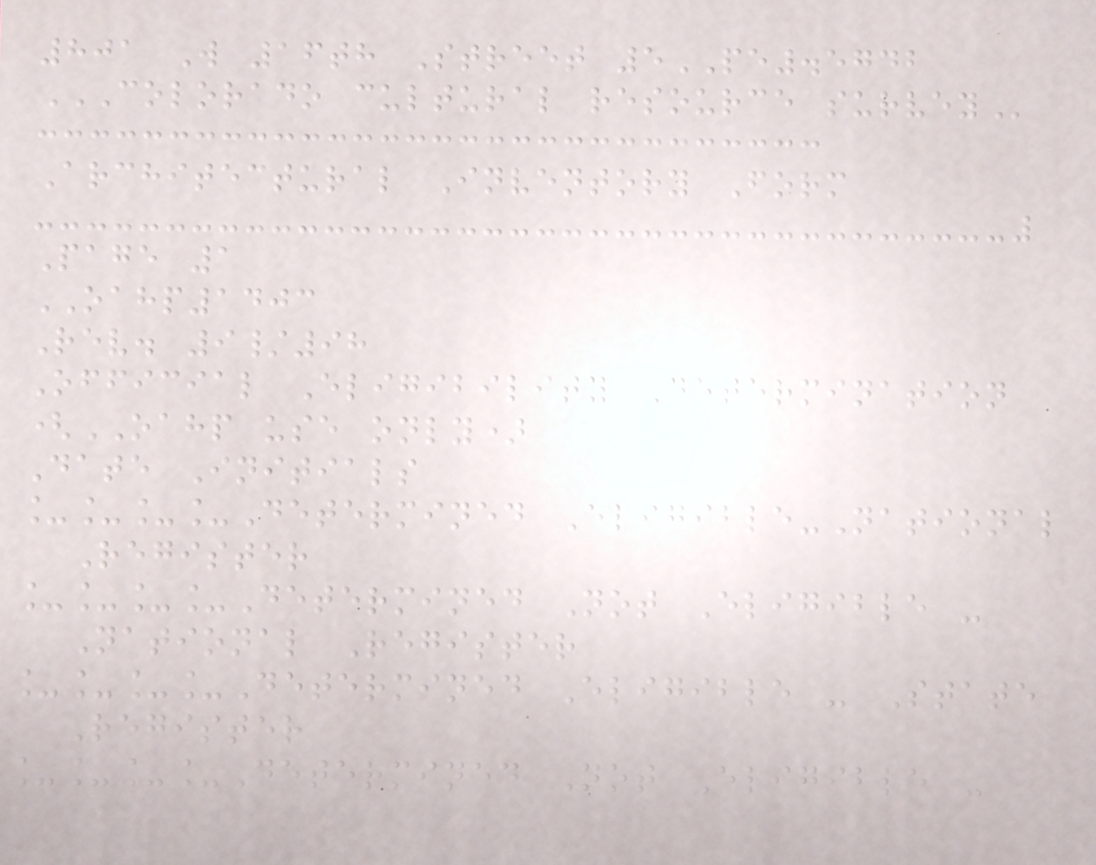801 W 16th Street 5PE.5742
COLORADO CULTURAL RESOURCE SURVEY
Architectural Inventory Form
Page 1
OAHP1403
Rev. 9/98
Official Eligibility Determination
(OAHP use only)
Date Initials
____Determined Eligible-National
Register
____Determined Not Eligible -
National Register
____Determined Eligible - State
Register
____Determined Not Eligible -
